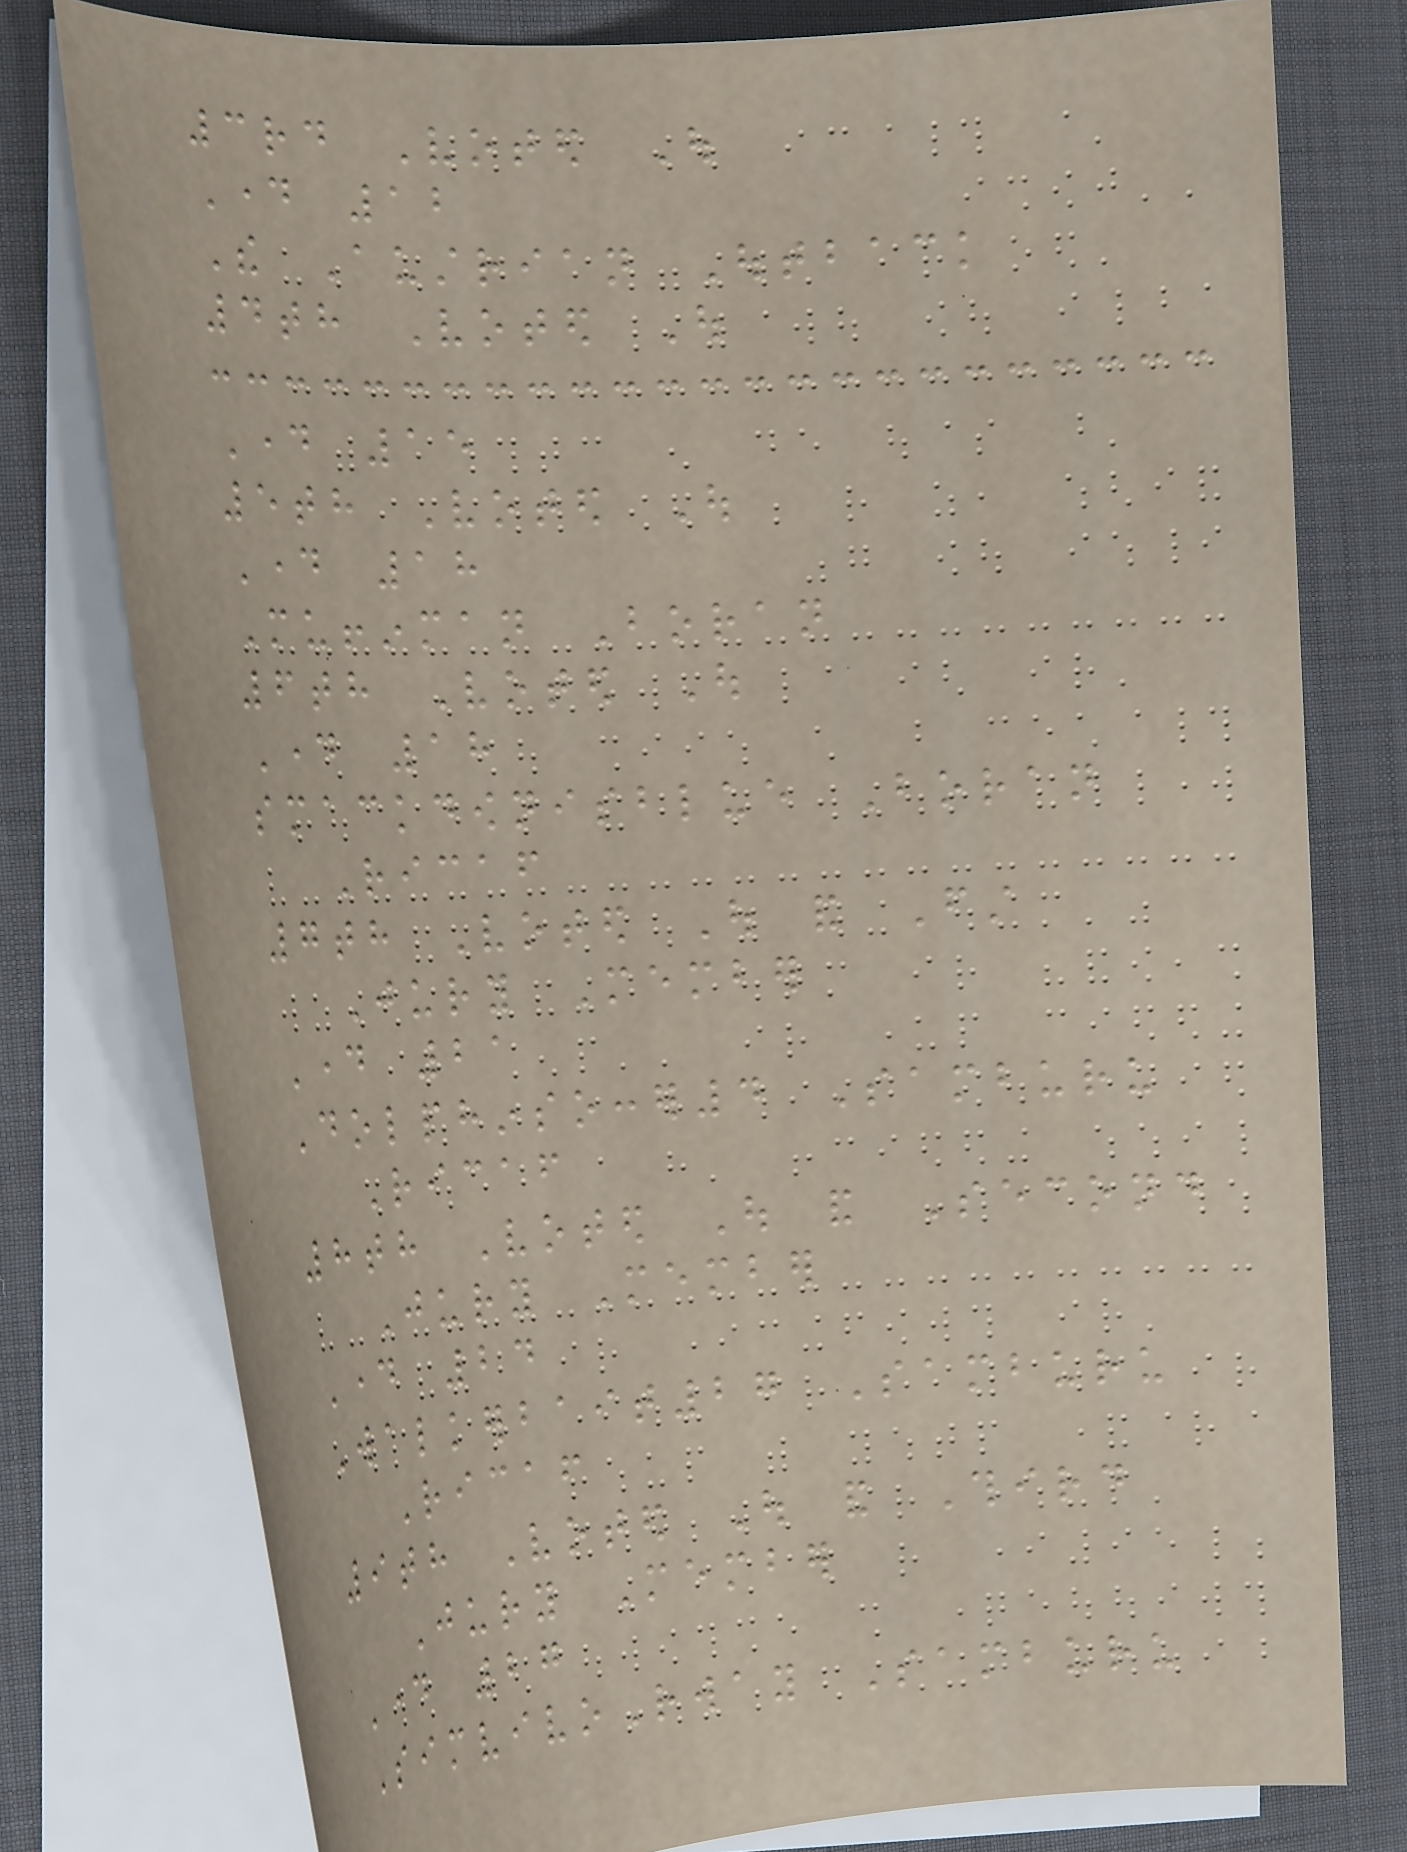3rd Voted Out
Day 12
The Austrian Outback
4th Voted Out
Day 15
5th Voted Out
Day 18
Muffinman Boran
6th Voted Out
Day 18
smackdownisblue Boran
Ricaf
7th Voted Out and First
Jury Member
Day 21
Dolphinsoccer4 Samburu
Ricaf
8th Voted Out and Second
Jury Member
Day 24
Walkerbait27 Samburu
Ricaf
9th Voted Out and Third
Jury Member
Day 27
SimvivoRway Samburu
